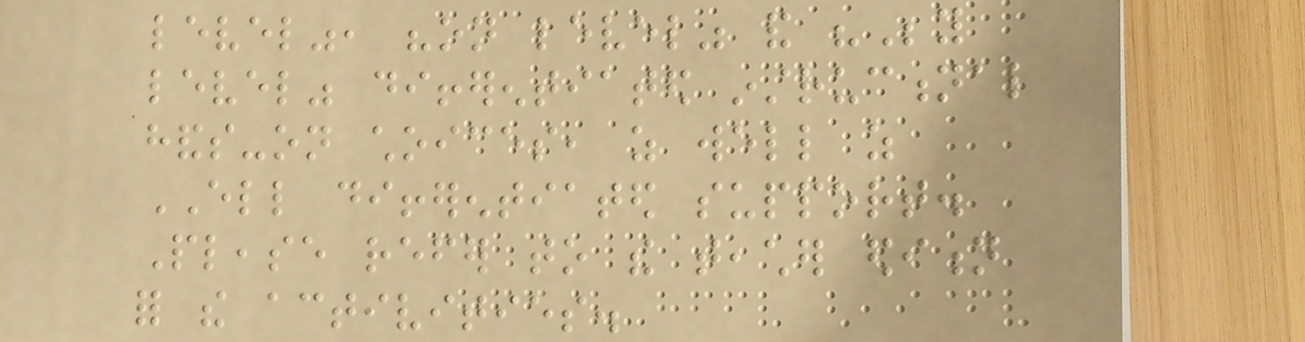level", "on level" and "Beyond
level" differentiated instructional
hands-on choices, as well as
ELL differentiated support.
Please refer to the teacher edition
for the activities.
